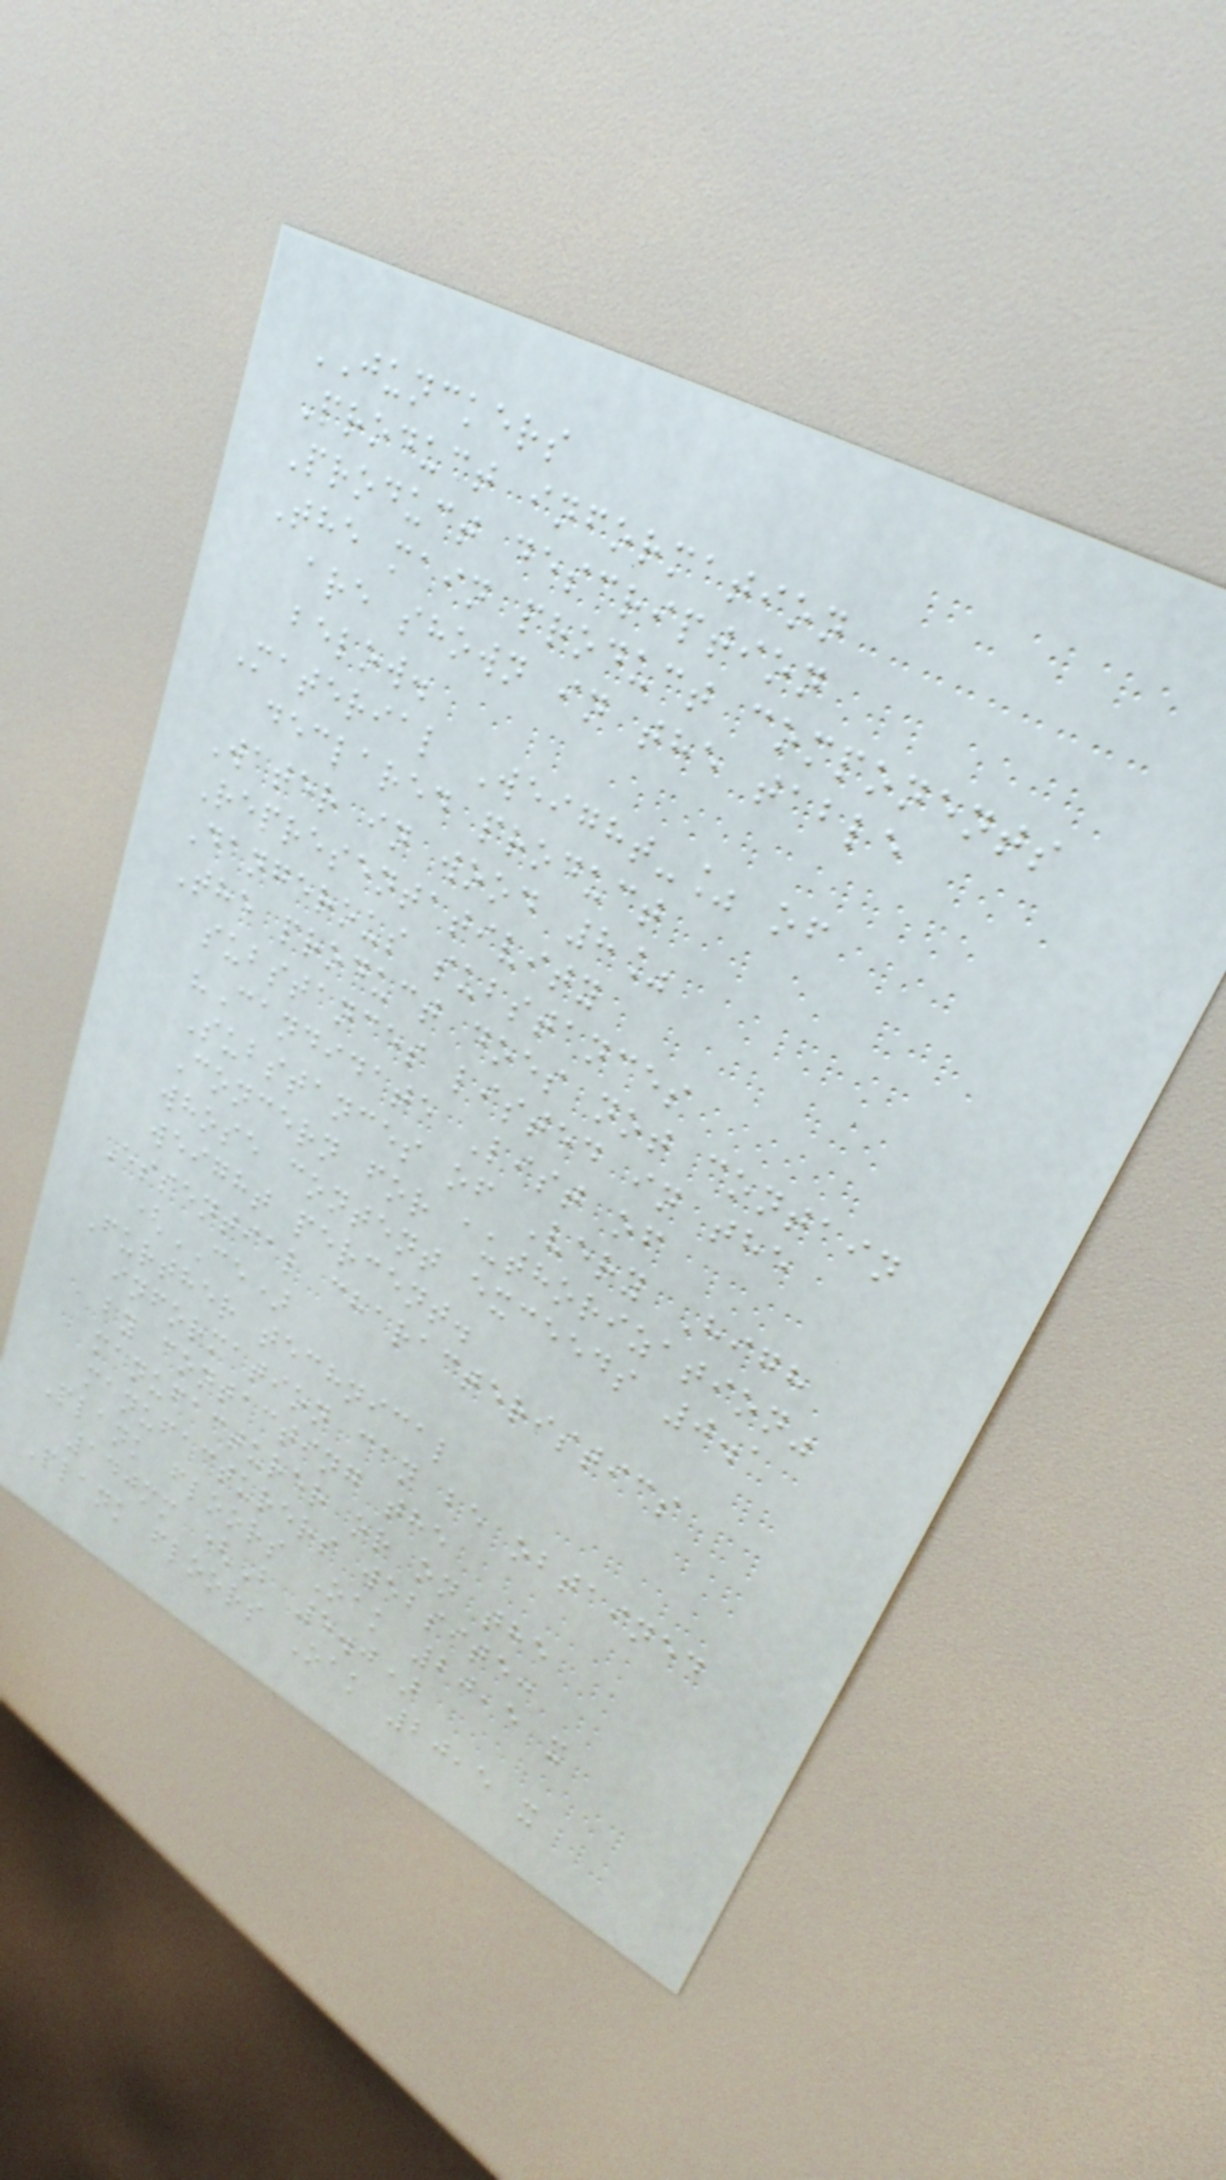JUNCKERS
Product information
Product description
The main product components
are shown in the table
below.
Material Weight-% of
declared product
Water in wood 8%
Representativity
Dangerous substances
The product does not contain
substances listed in the
"Candidate List of
Substances of Very High
Concern for authorization"
whose content exceeds 0.1
weight percent.
Essential characteristics
(CE)
Further technical
information can be obtained
by contacting the
manufacturer or on the
manufacturers website:
Plank floors Oak 20,5 x
140mm (B 5.0)
Plank floors Oak 20,5 x
